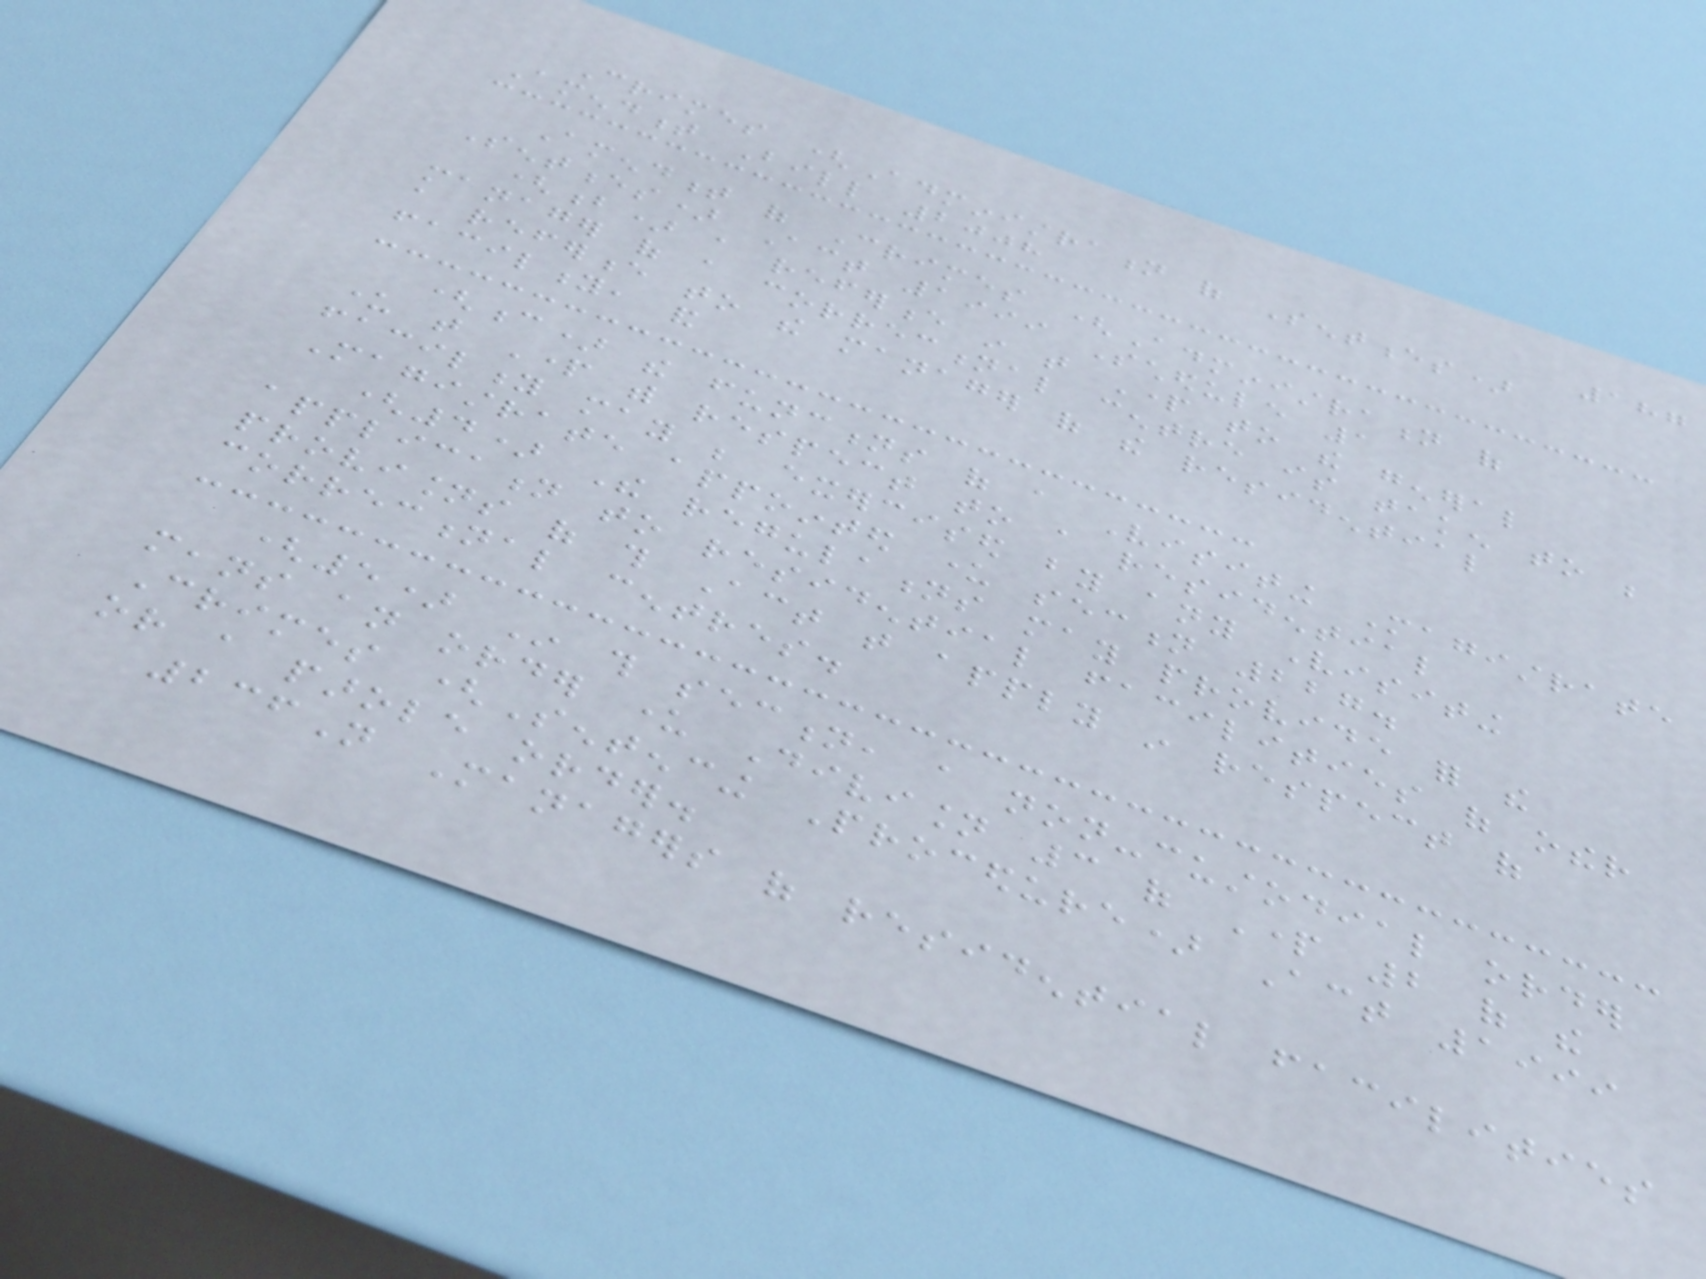187
Crimes (Administration of Sentences)
Amendment Bill 2008
Amendment of Crimes (Administration of
Sentences) Act 1999 Schedule 1
(b) a reference in that Part to the general
manager of a correctional centre is taken to be
a reference to the manager of the residential
facility, and
(c) the functions of a Visiting Magistrate
under that Part with respect to a residential
facility may be exercised by any Visiting
Magistrate appointed under section 227.
(4) The regulations may provide for the
application to residential facilities of other
provisions of this Act that apply in respect of
correctional centres.
(5) In this section, a non-custodial order
means an order under Division 3 of Part 2 of the
Crimes (Sentencing Procedure) Act 1999
or a parole order.
236N Managers of residential facilities
